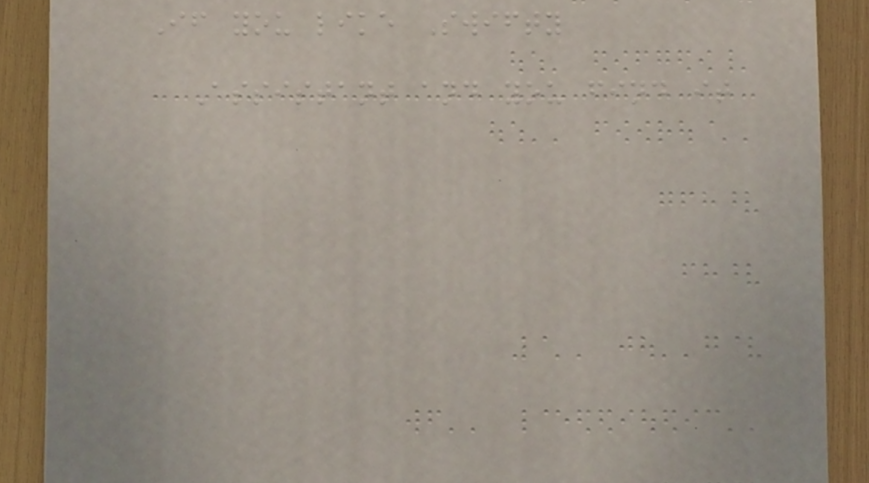If you like Swifty
Assistant and you find it
